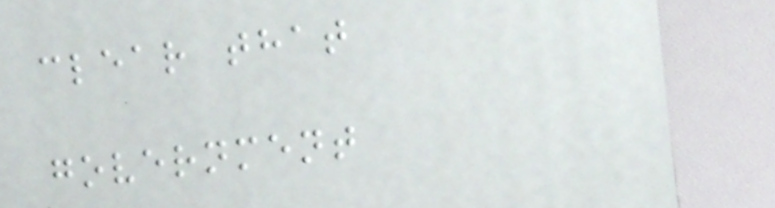clear that
government
